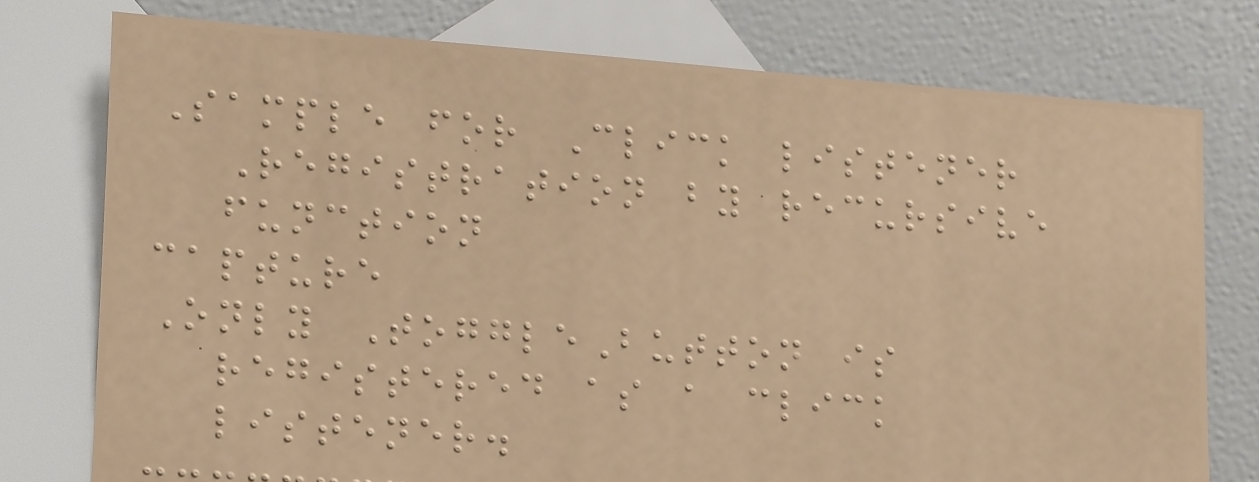Sample for Click listener
Registration by recursive
function
capture
Only ToggleButton is
registered as a click
listener.
